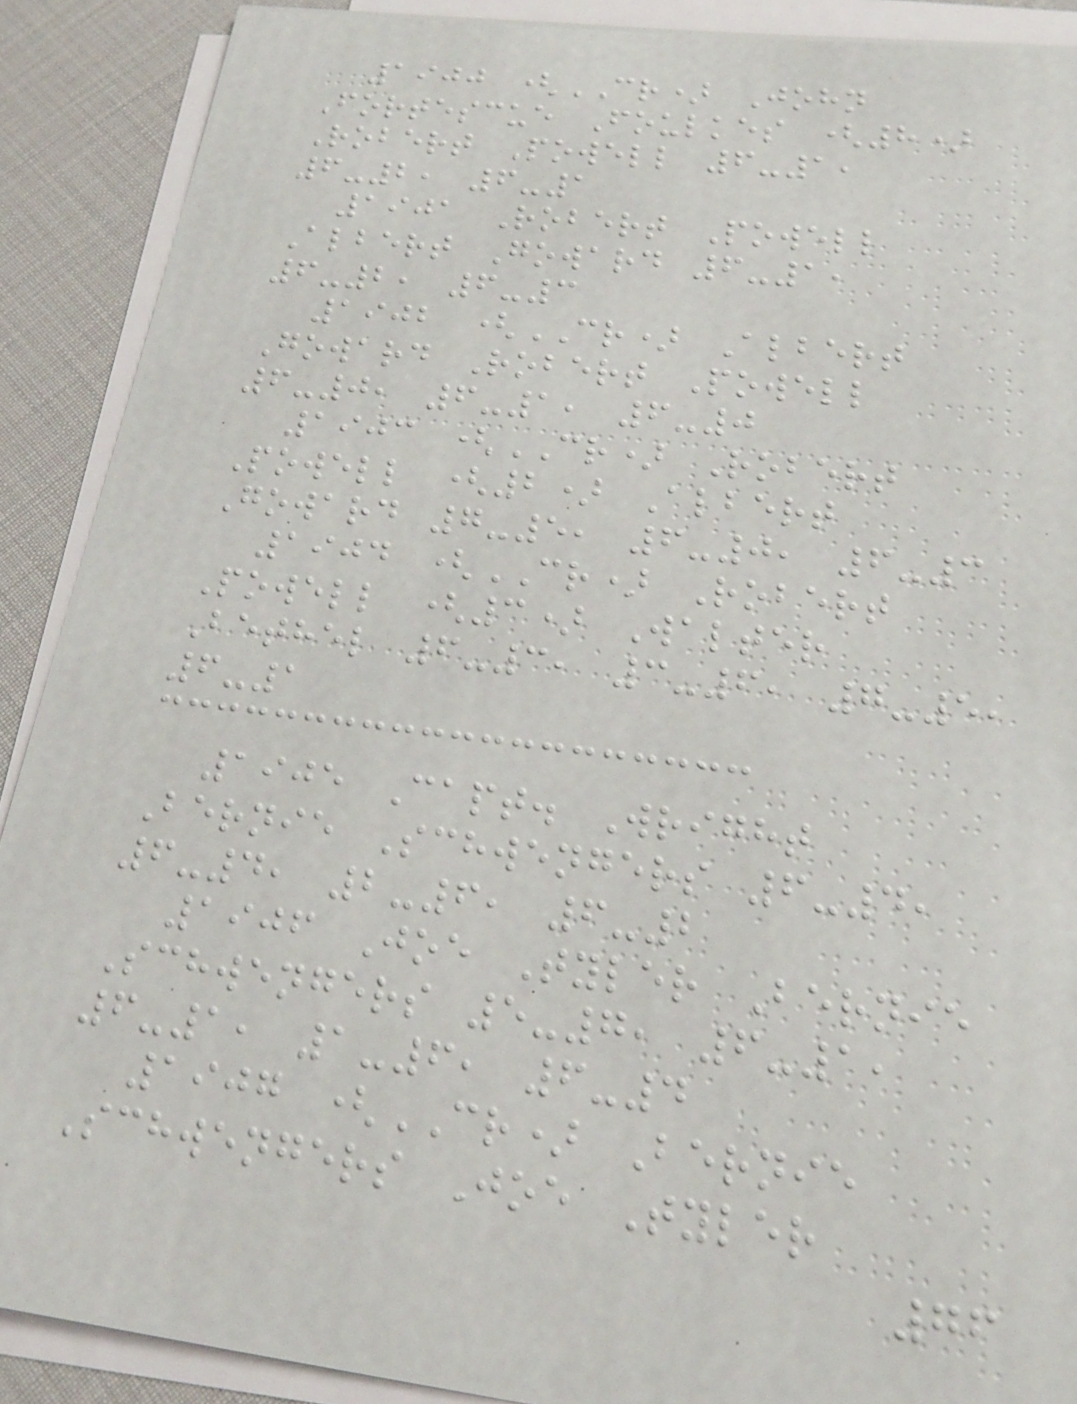1900 (CR) John
Fortescue Foulkes (8)
Robert Powell 6-1,
6-2, 6-1
1901 Robert Powell
Albert Goward 6-1,
6-2, 6-3
1902 (CR) Albert
Goward Robert Powell
6-0, 6-1, 6-0
1903 (CR) Robert
Powell (2) Albert
Goward 7-5, 6-0, 6-3
1904 (CR) Robert
Powell (3) Walter
Bethel 6-3, 3-6, 7-5,
6-1
1905 Capt. Wright
Bernie Schwengers 6-4,
6-4, 2-6, 6-2
1906 Joe Tyler Bernie
Schwengers 5-7, 6-1,
6-1, 1-6, 6-4
1907 (CR) Bernie
Schwengers Joe Tyler
76
